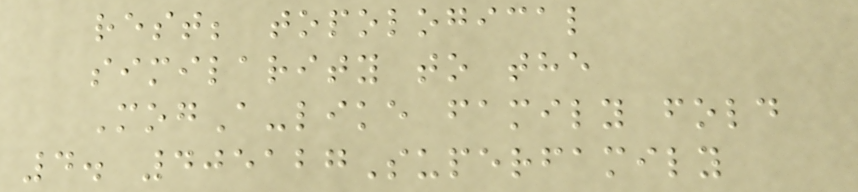rest; topological
similarity to the
MogA-like family fold
4. 405127Superfamily
